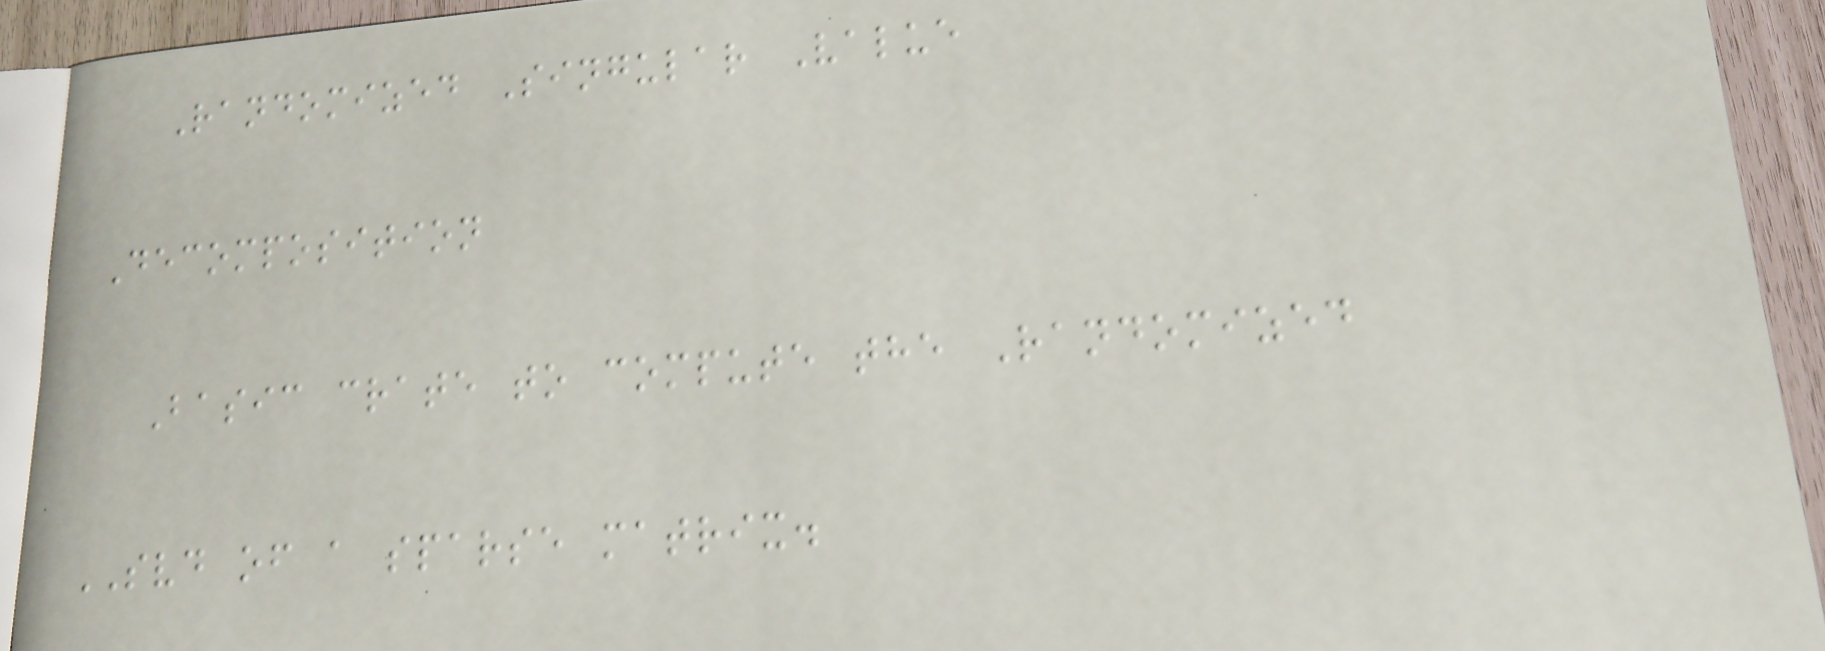Randomized Singular Value
Decomposition
Basic crate to compute the Randomized
SVD of a sparse matrix.
